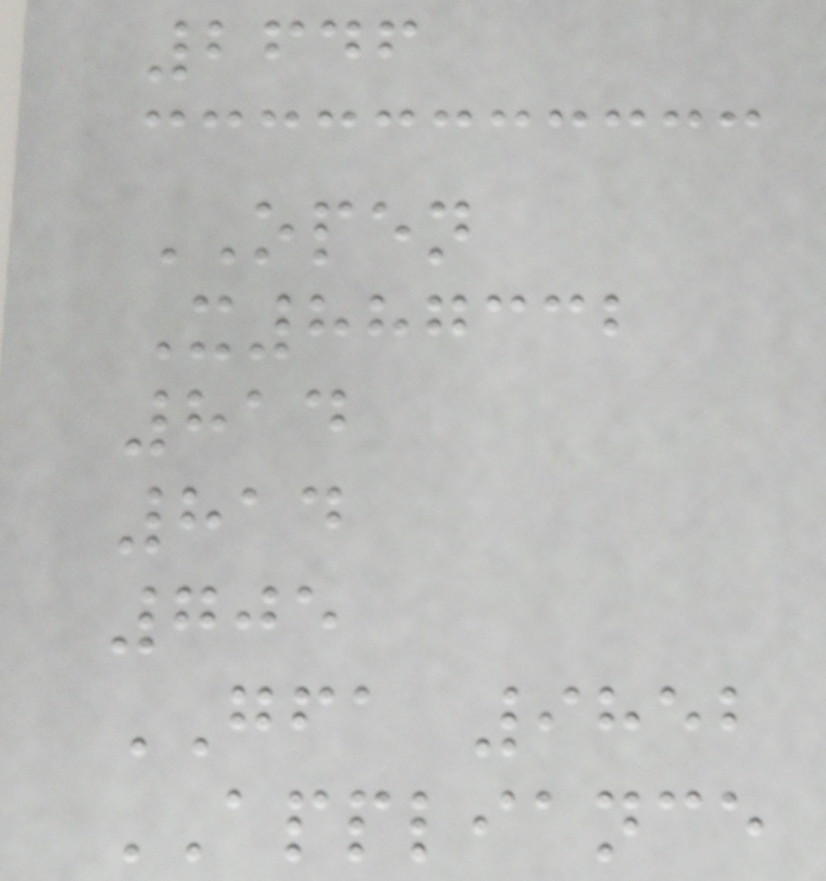2646
OPEN
X887332
814
814
705
GFA 9852
APPLIANCE
